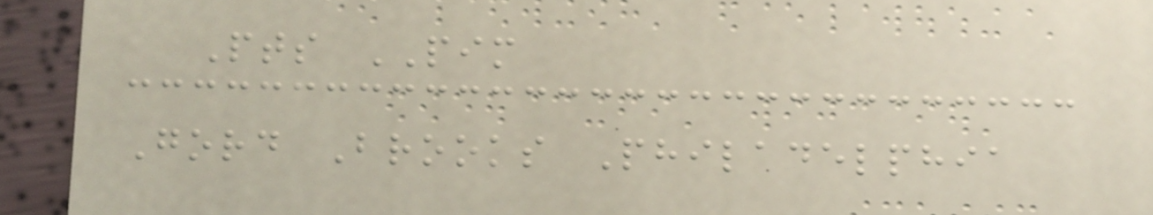Pts PIM
Gord Brooks Philadelphia
